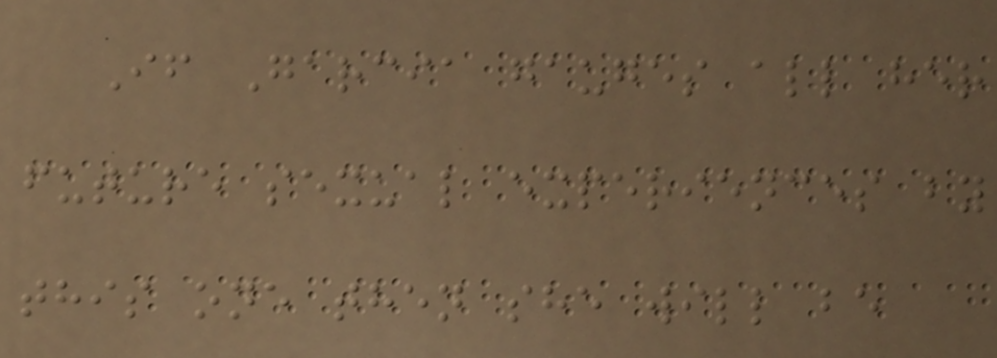If Garcia gauges all her
future sexual experiences by
this one then she will be
